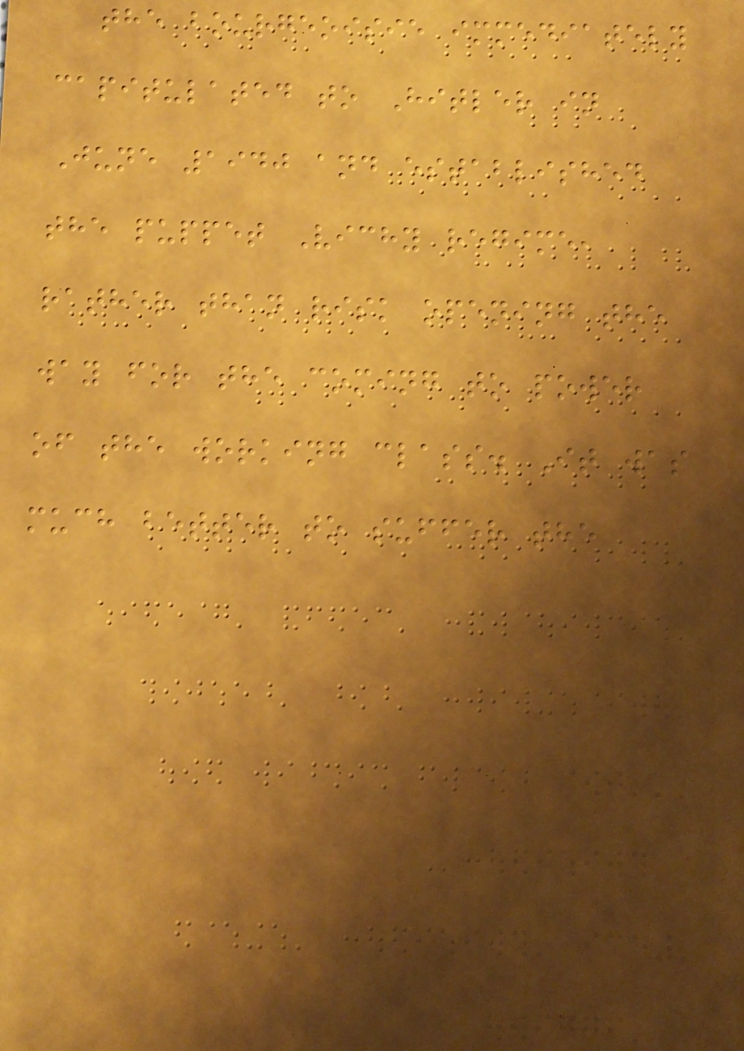the bourgeoisie immediately
capitulated to Hitler in
June 1940 and established
the puppet Vichy regime,
rather than risk opening the
way for the coming to power
of the working class. It was
much better to suffer the
